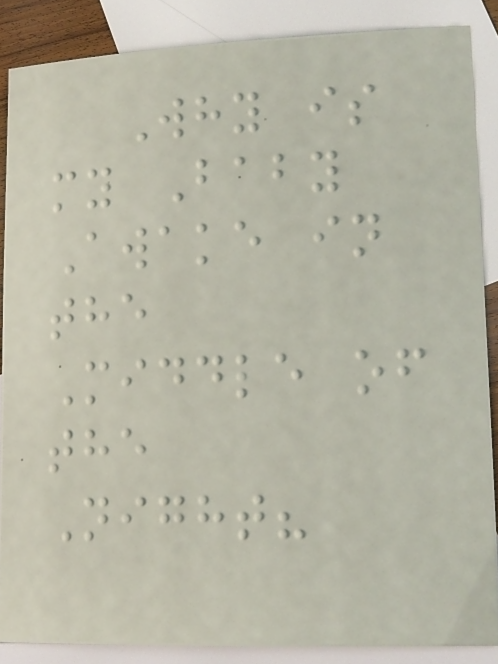Why is
my Baby
Awake in
the
Middle of
the
Night?
